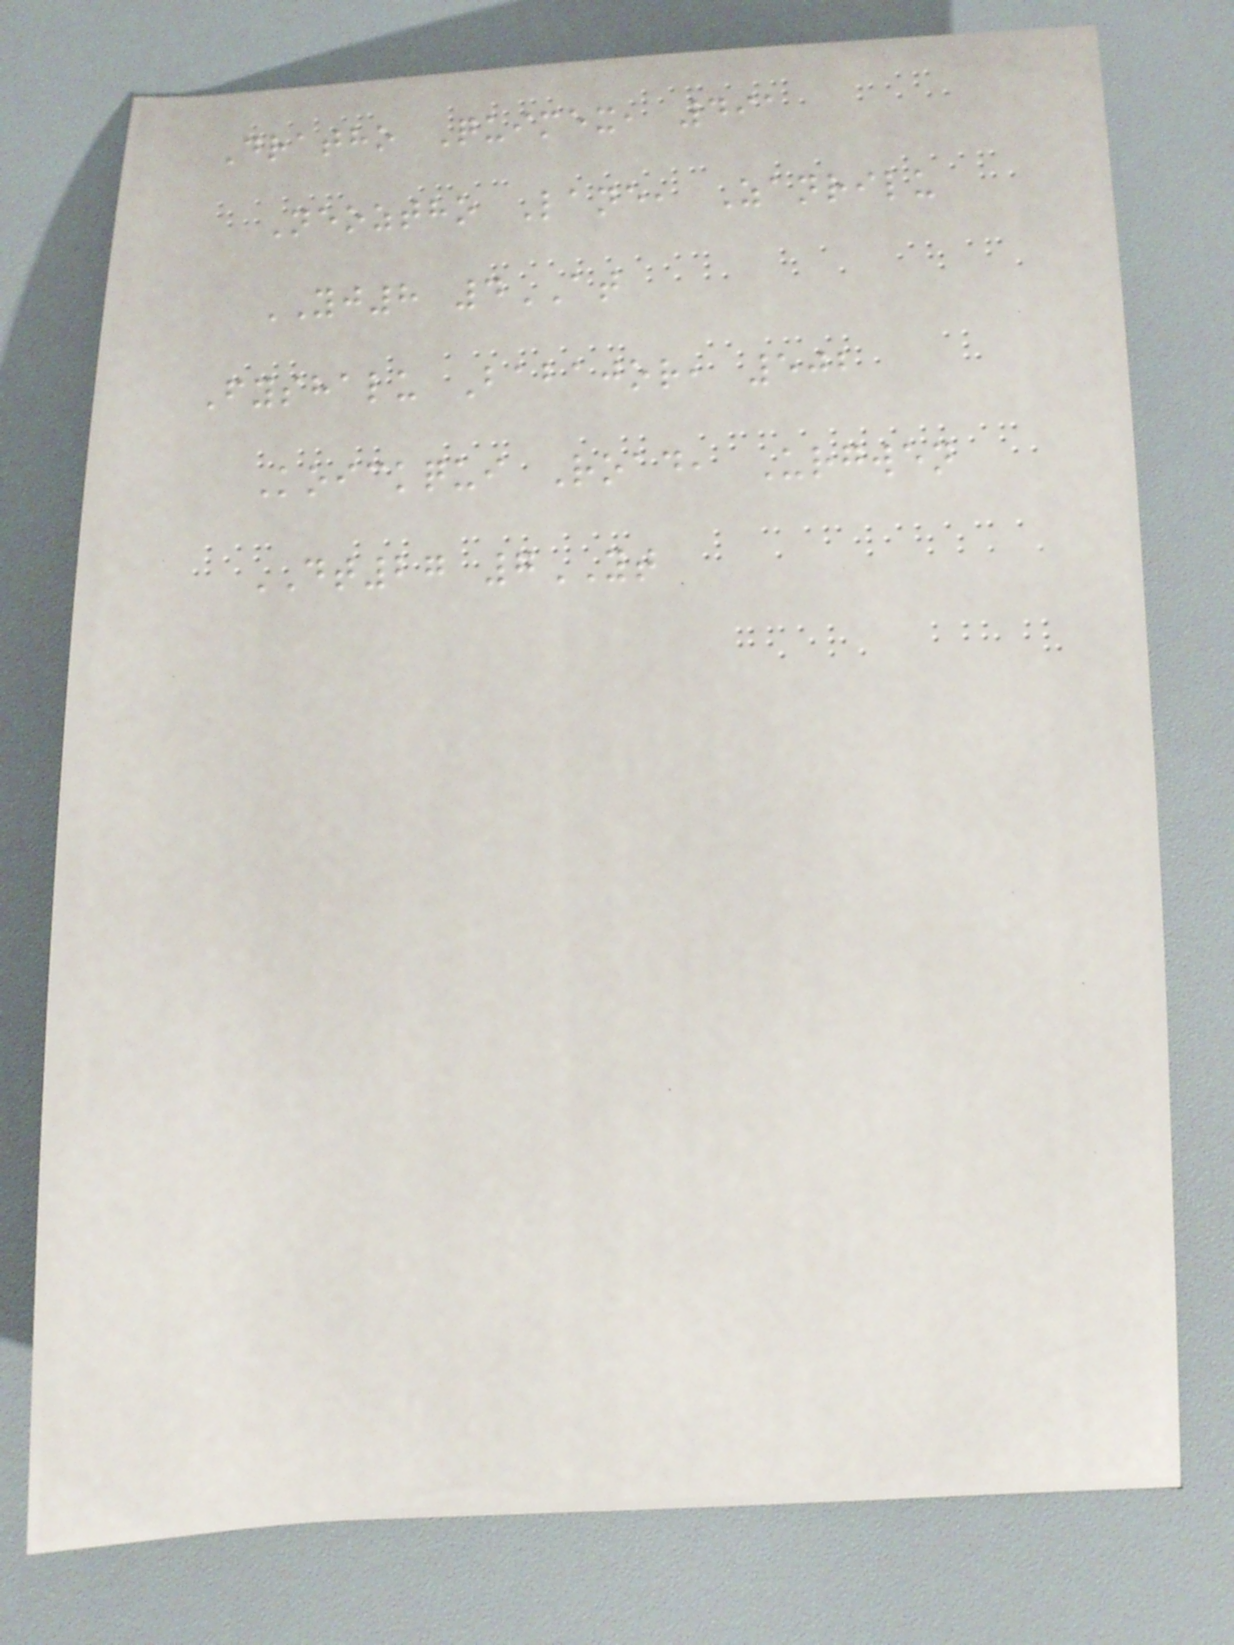Dratho Quimex, 491
Neoztho Lane, Zanrilu
YJ8 4AT
Fyshalu Babajor, 502
Koickqui Road, Urgwen
DT27 7YT
